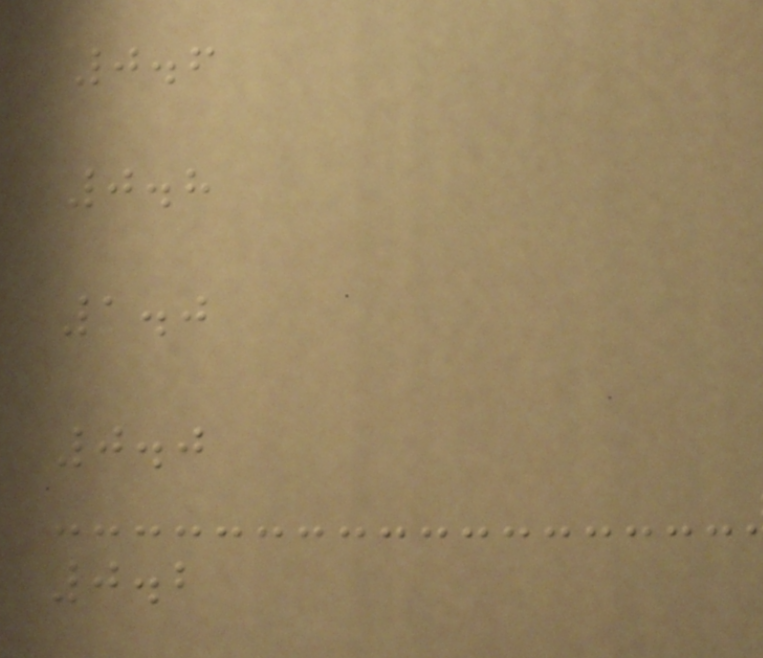0.6
0.8
1.0
0.0
0.2
